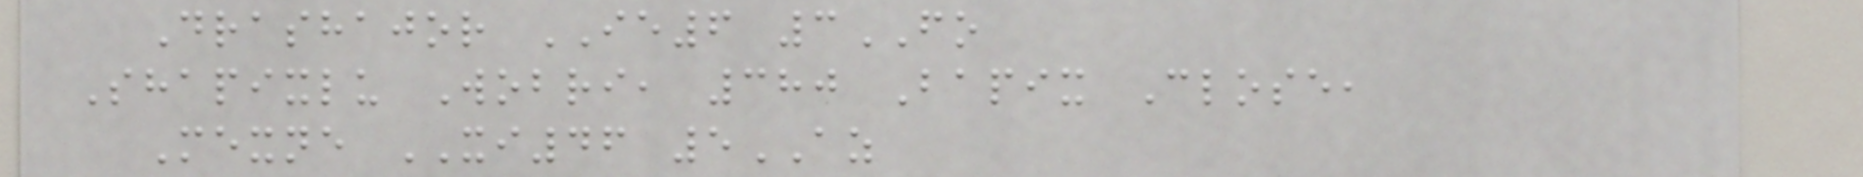Drashajor IE6 3FO
Shapixlu Wobri, 380 Bapix Close,
Mexne XI46 5AZ
